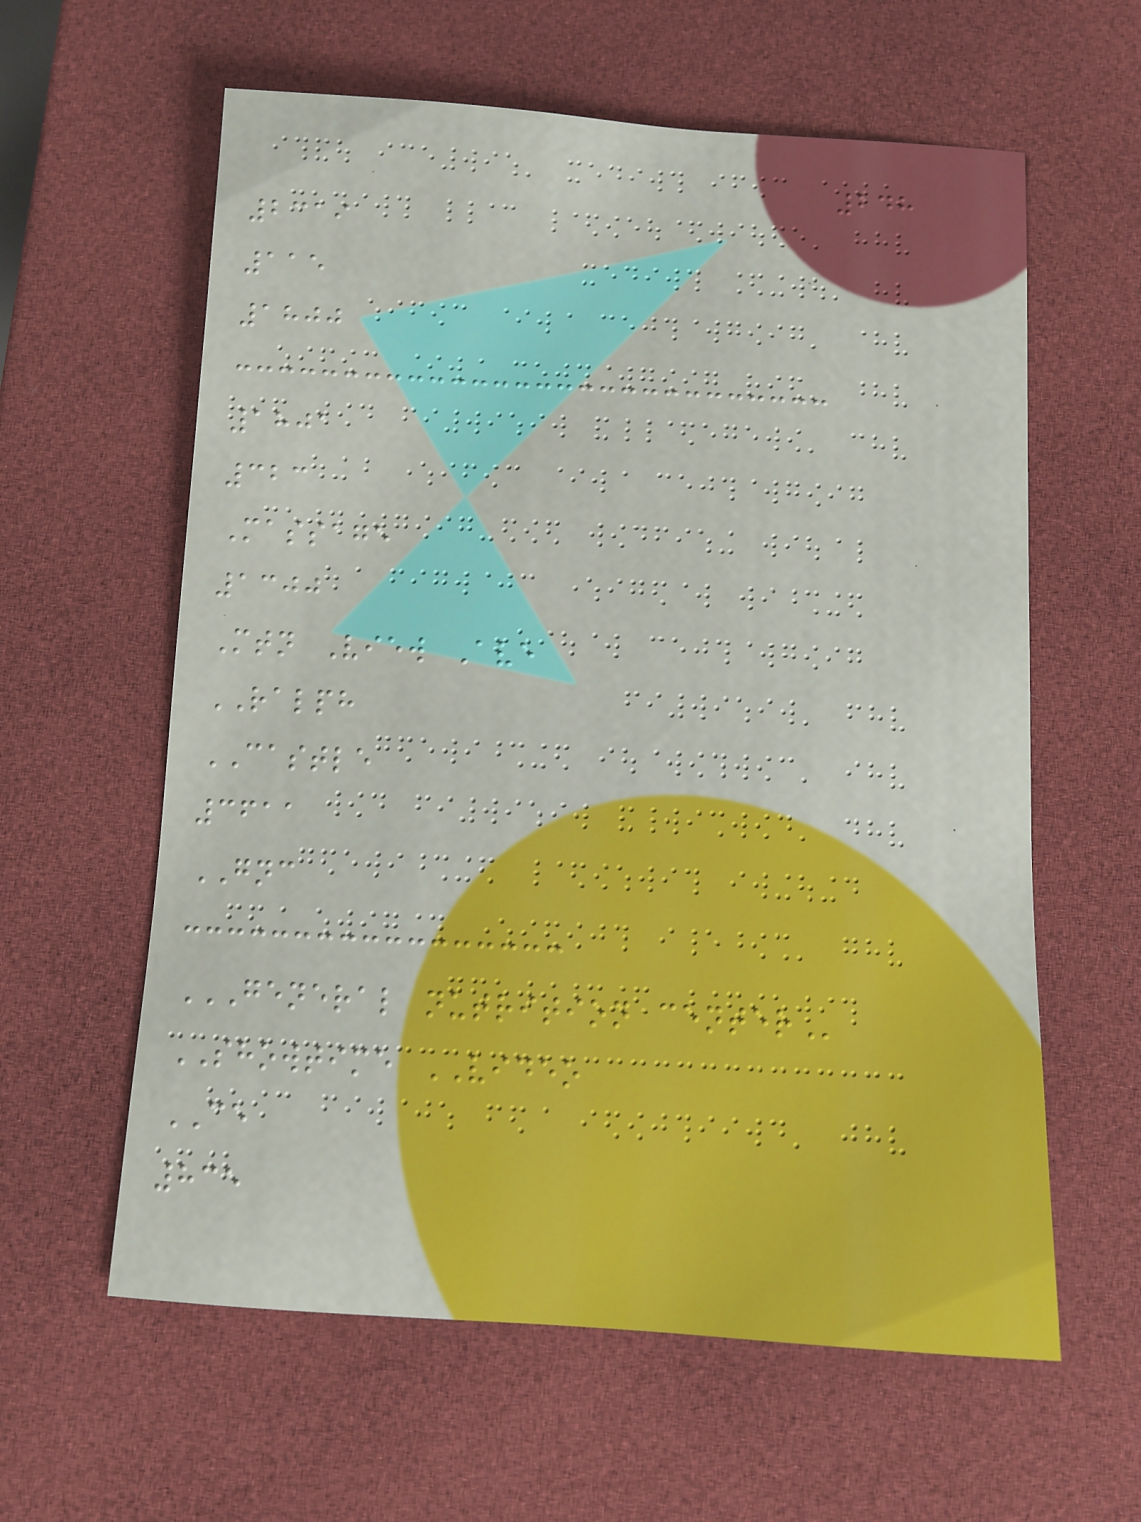248
2319
115
1800
1801
323
Massage
1300
Mtn View Ave
RALPH
CASTLE
3611
GNC
GENERAL NUTRITION CENTER
SHOWTIME VIDEO
CE
835
